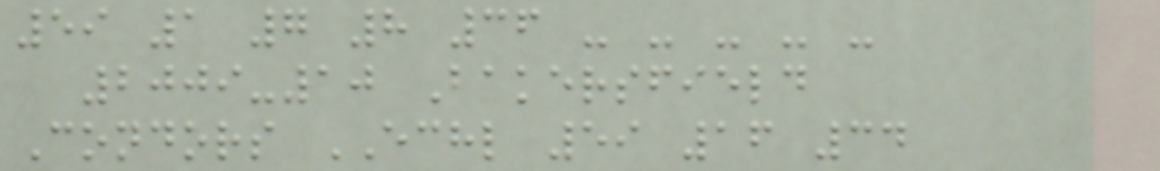59 1 7 8 36 - - - - -
2009-10 Bakersfield
Condors ECHL 59 16 34
